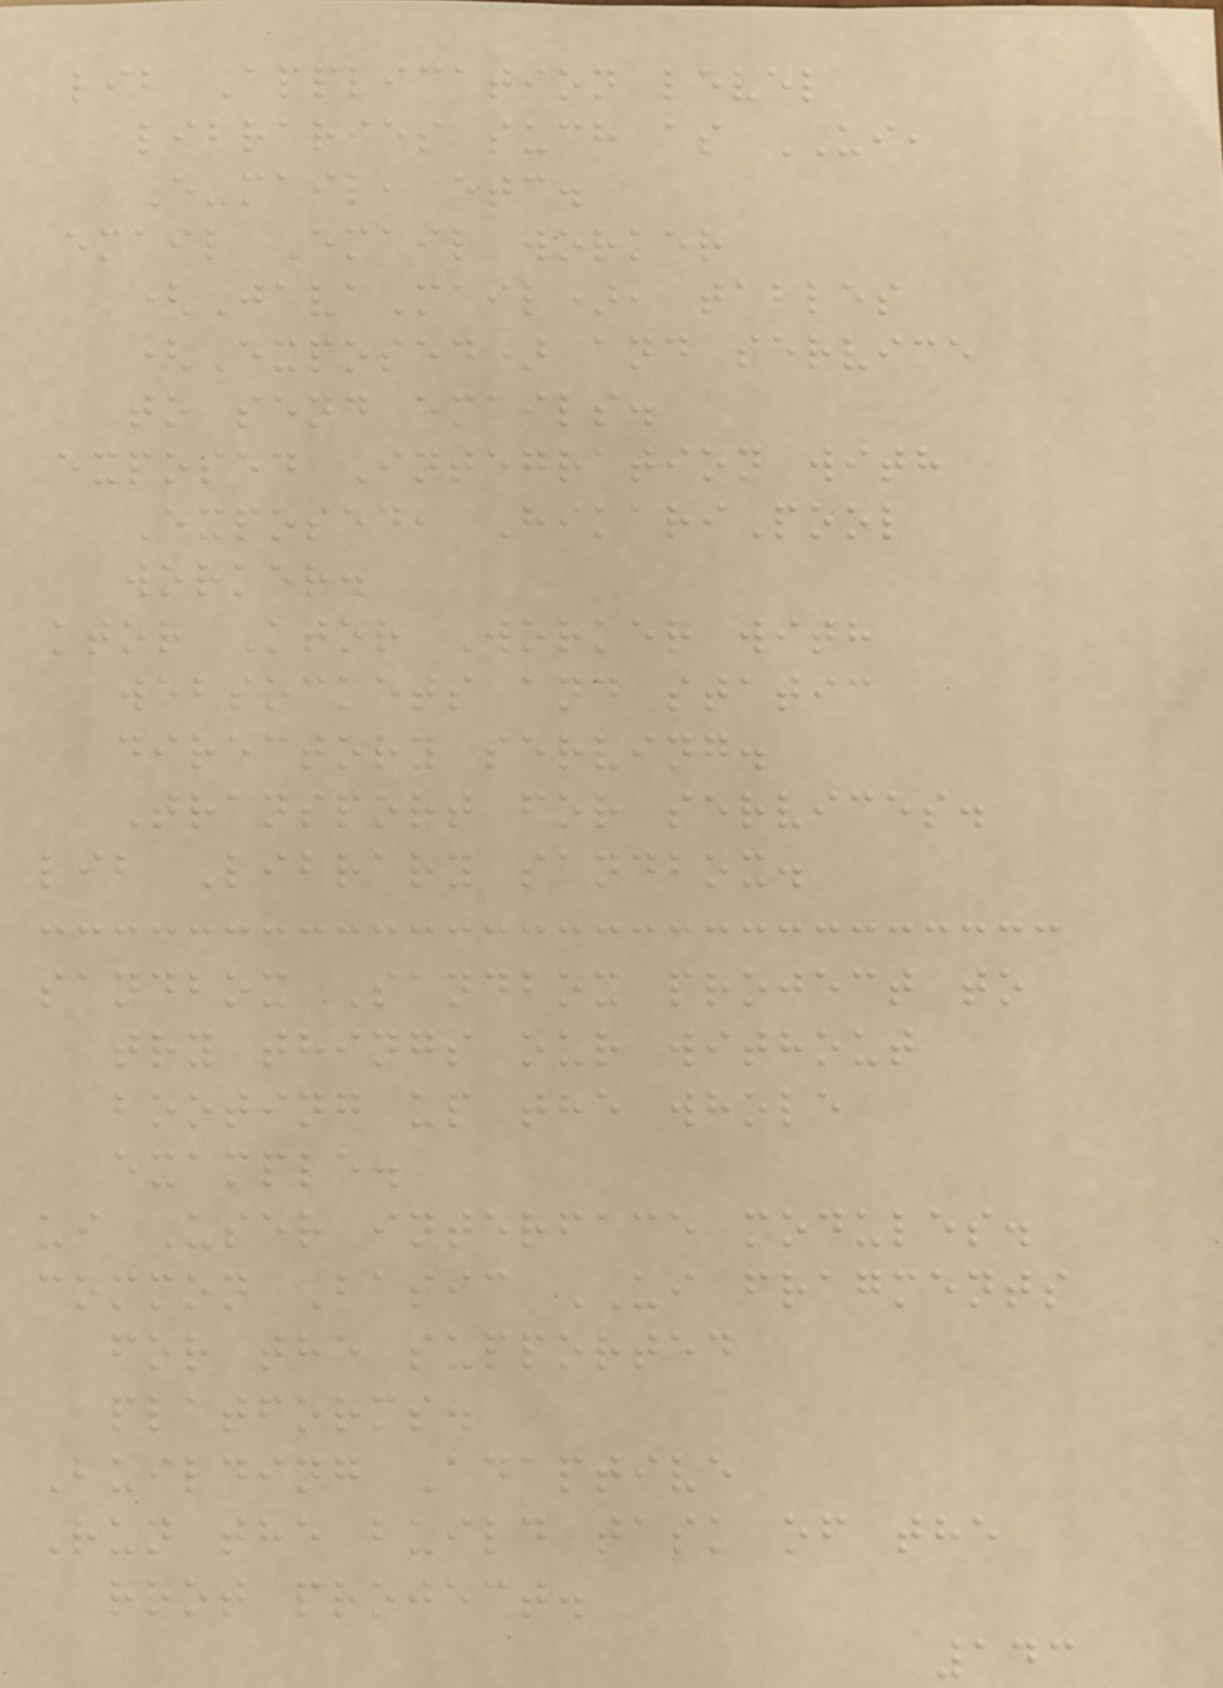lib Application level
libraries such as UI,
E-mail, etc.
email Email worker
(JavaMail), tables
(Exposed) and service
to send emails.
exposed Integration with
Exposed, HikariPool
worker.
ktor Ktor Worker with
websockets and static
directory serving.
Transport for services.
lib Library sandbox.
sandbox Sandbox project to
try things our without
booting up the whole
example.
ui User interface modules.
common Basic UI fragments
for the supported
platforms.
Building Adaptive
Run the build task of the
root project.
143
